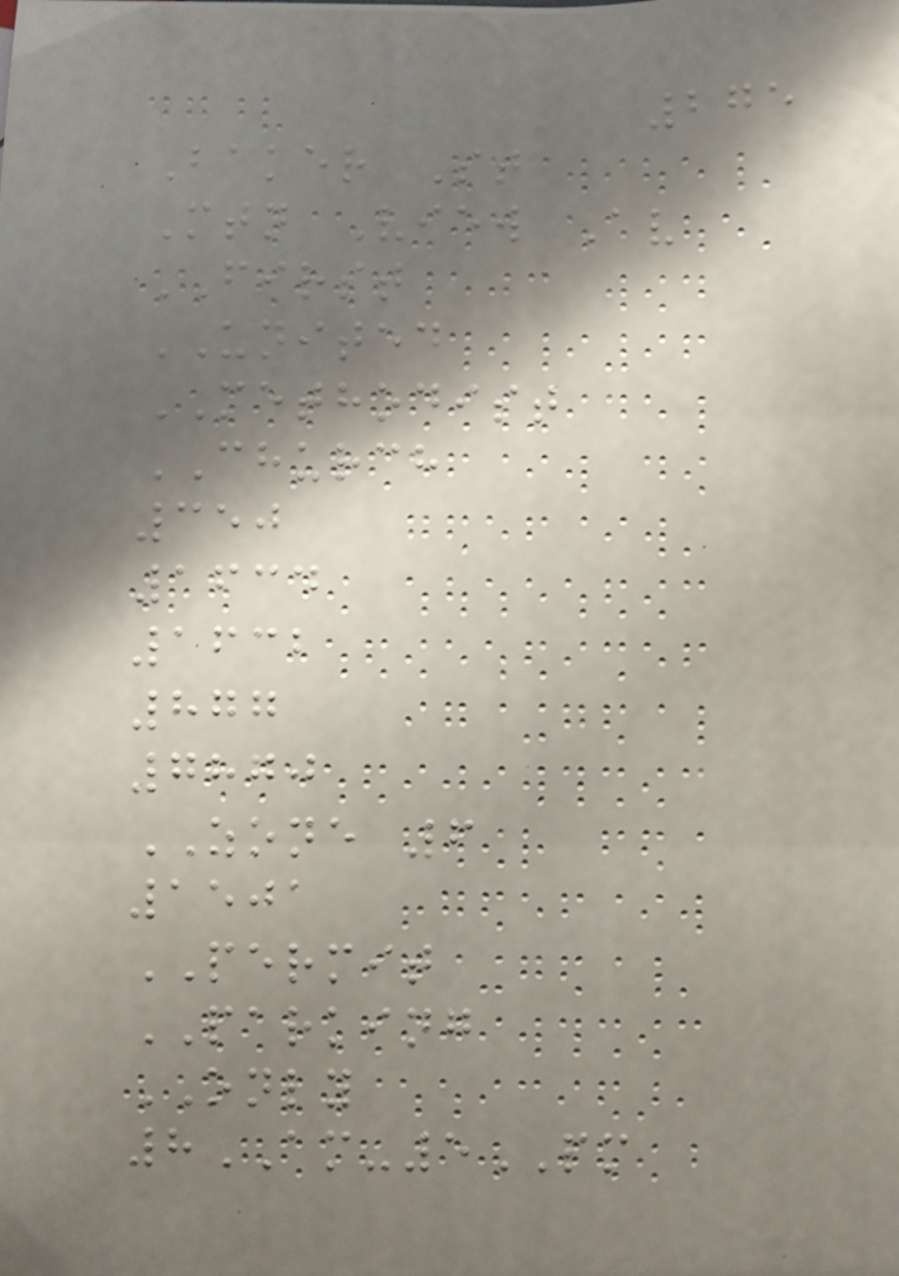275
Baker St
Mtn View Av
FIRST
UNITED
METHODIST
CHURCH
350
1634
1632
877
7870
ZONE 6
1501
PERMIT
PARKING
ONLY
8AM-5PM
